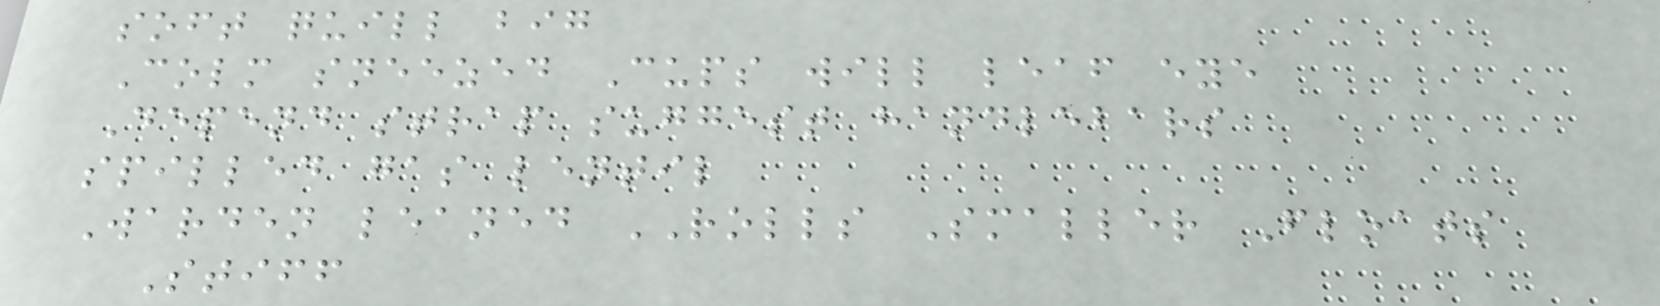soft quill big
Colm sneezed Cups will leaf eye
Depend strap suggest handlebars
spilled gas lentil
Warden leaned ROLLS Smaller Floats
Stiff
